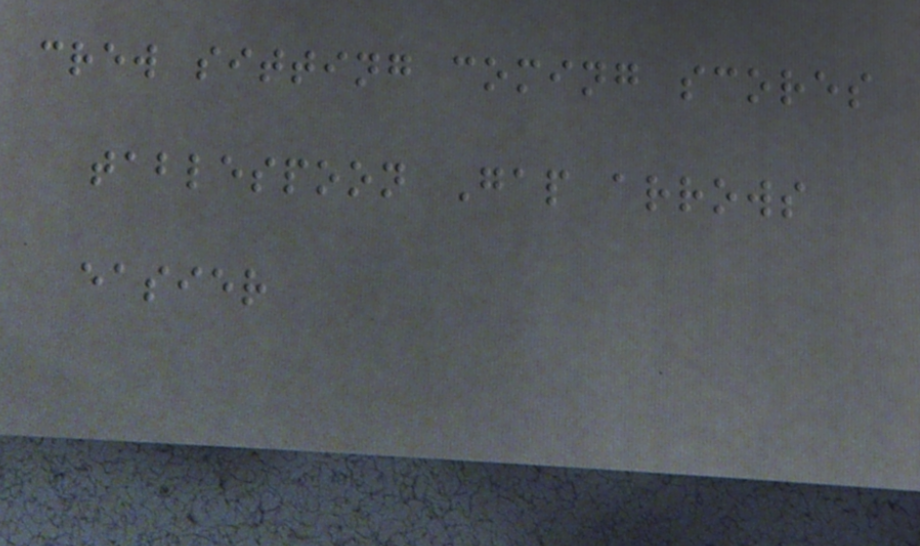crew sitting coming scores
tablespoon Gap arrows
easier
